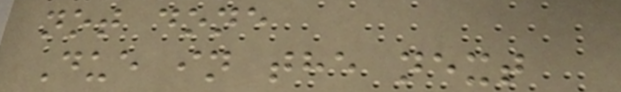not done
Due in the next
